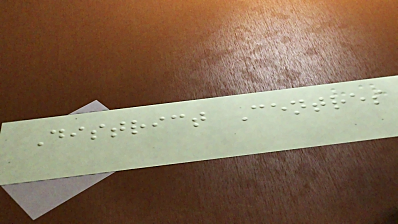District Centres
